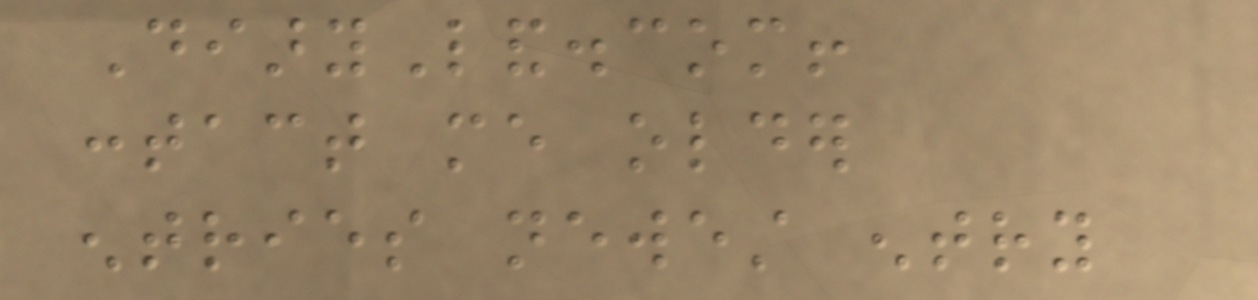DiaryLand.com!
contact me older
entries newest entry
